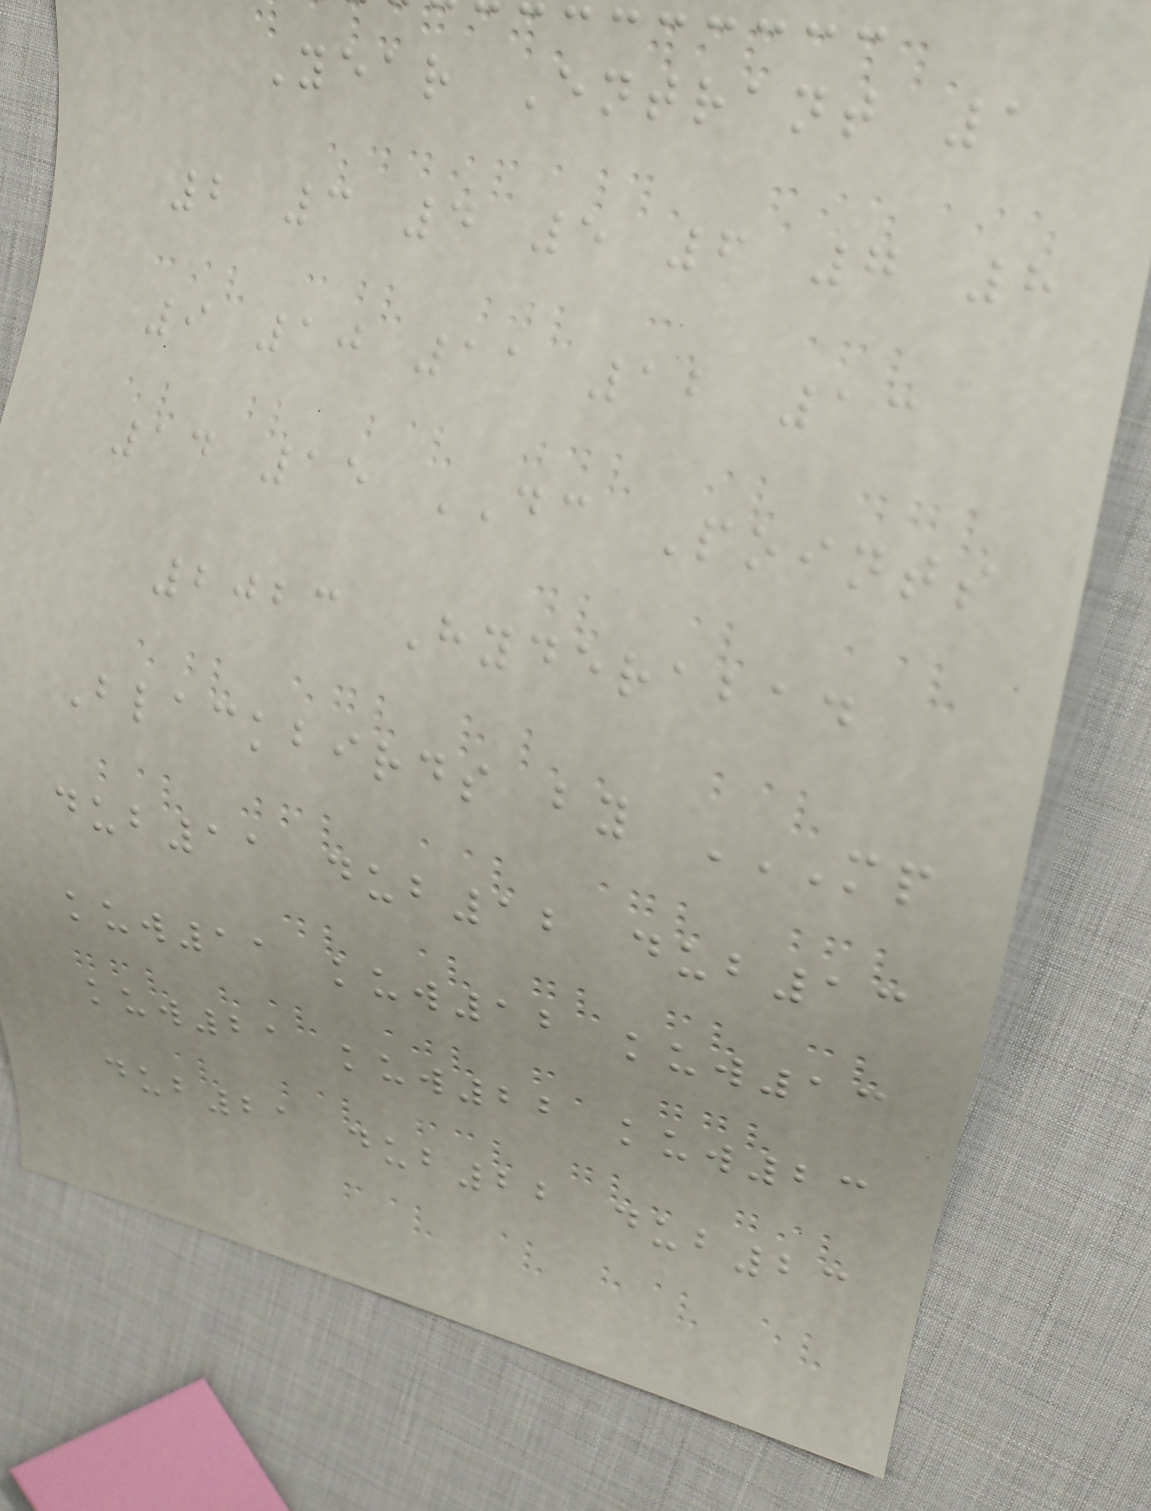Year Entrant 1
2 3 4 5 6 7 8
9 10 11 12 13
14 15 DC Points
2023 Hyderabad
Blackbirds by MP
DUB11 DUB12 DUB13
KUW11 KUW12 KUW13
KUW21 KUW22 KUW23
DUB21 DUB22 DUB23
